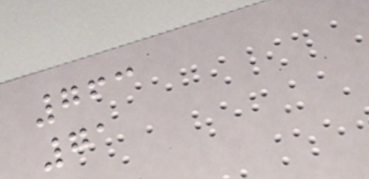763
71
